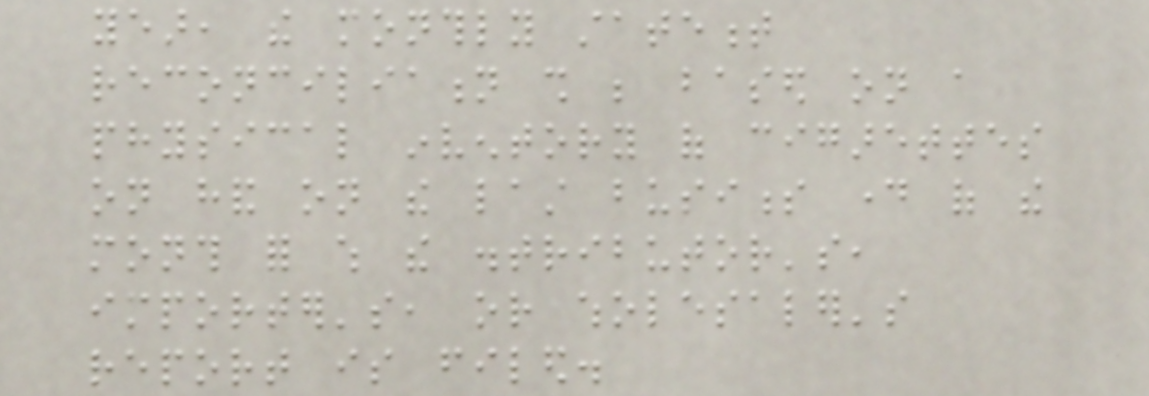year, the monthly statement
reconciliation shall be based on a
physical inventory of cigarettes
on hand on the last business day of the
month for which the distributor's,
importer's, or wholesaler's
report is filed.
